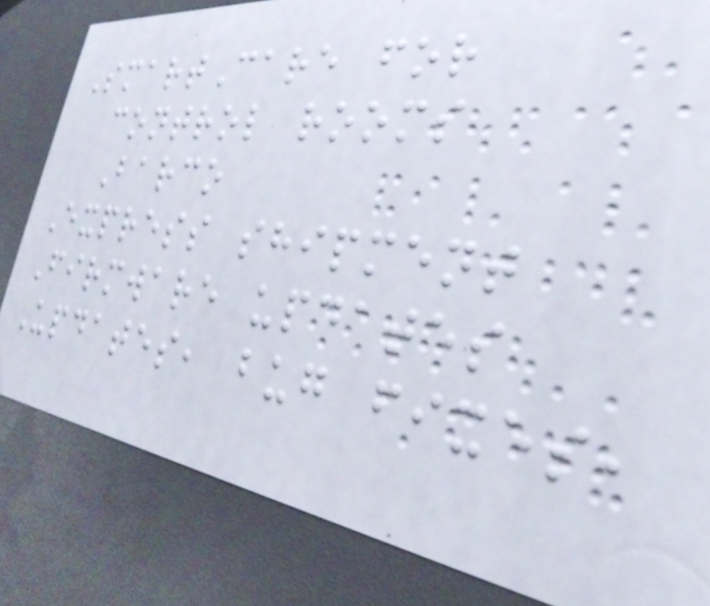SmartCare for
control rooms
Barco
Express shipment
Firmware updates
Updates, bug fixes,
